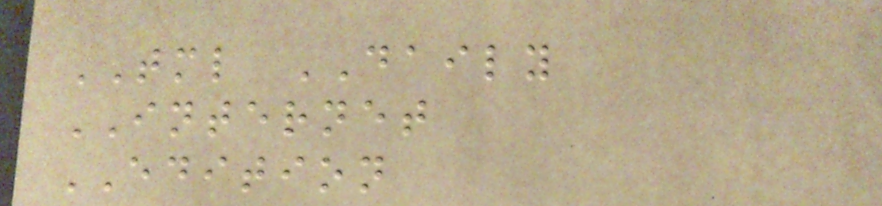TML DAILY
INTERNET
EDITION
